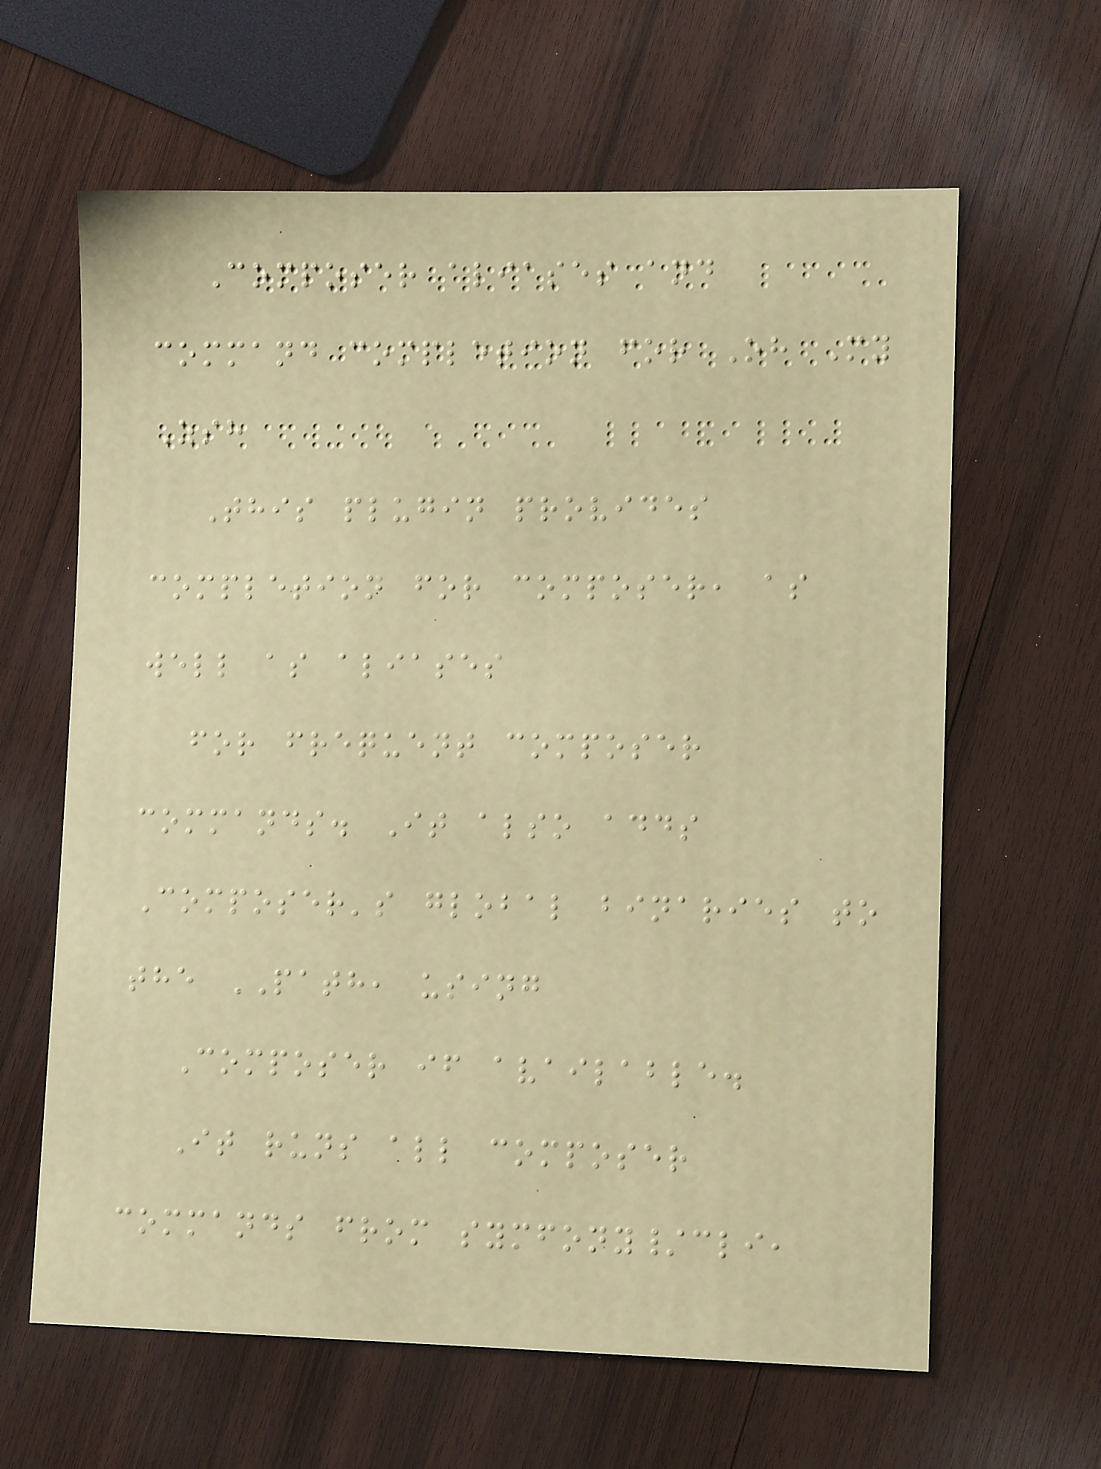Composer aliases and
command completion for Oh My
Zsh
This plugin provides
completion for composer, as
well as aliases
for frequent composer
commands. It also adds
Composer's global binaries to
the PATH, using
Composer if available.
It runs all composer
commands from symfony/cli,
